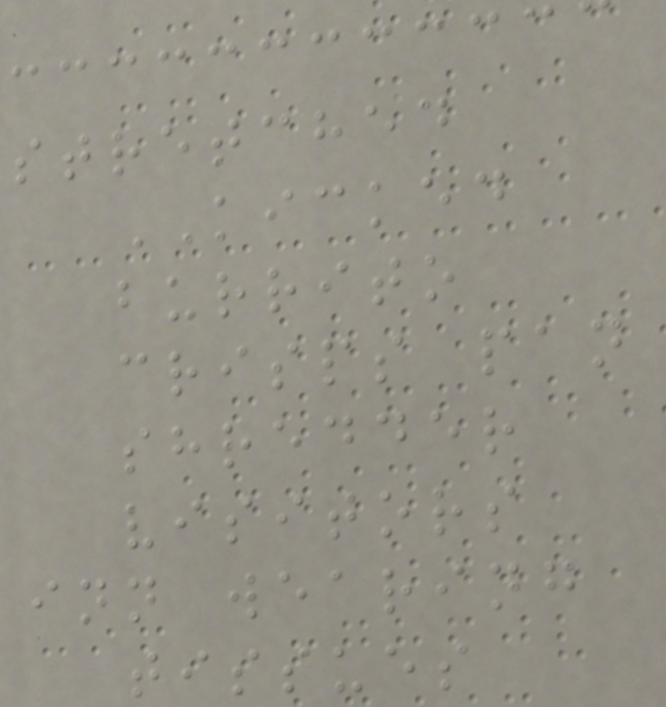stretched
KICKED
burrito
crisps pan
shredder
visitors
inn wearing
tissues
